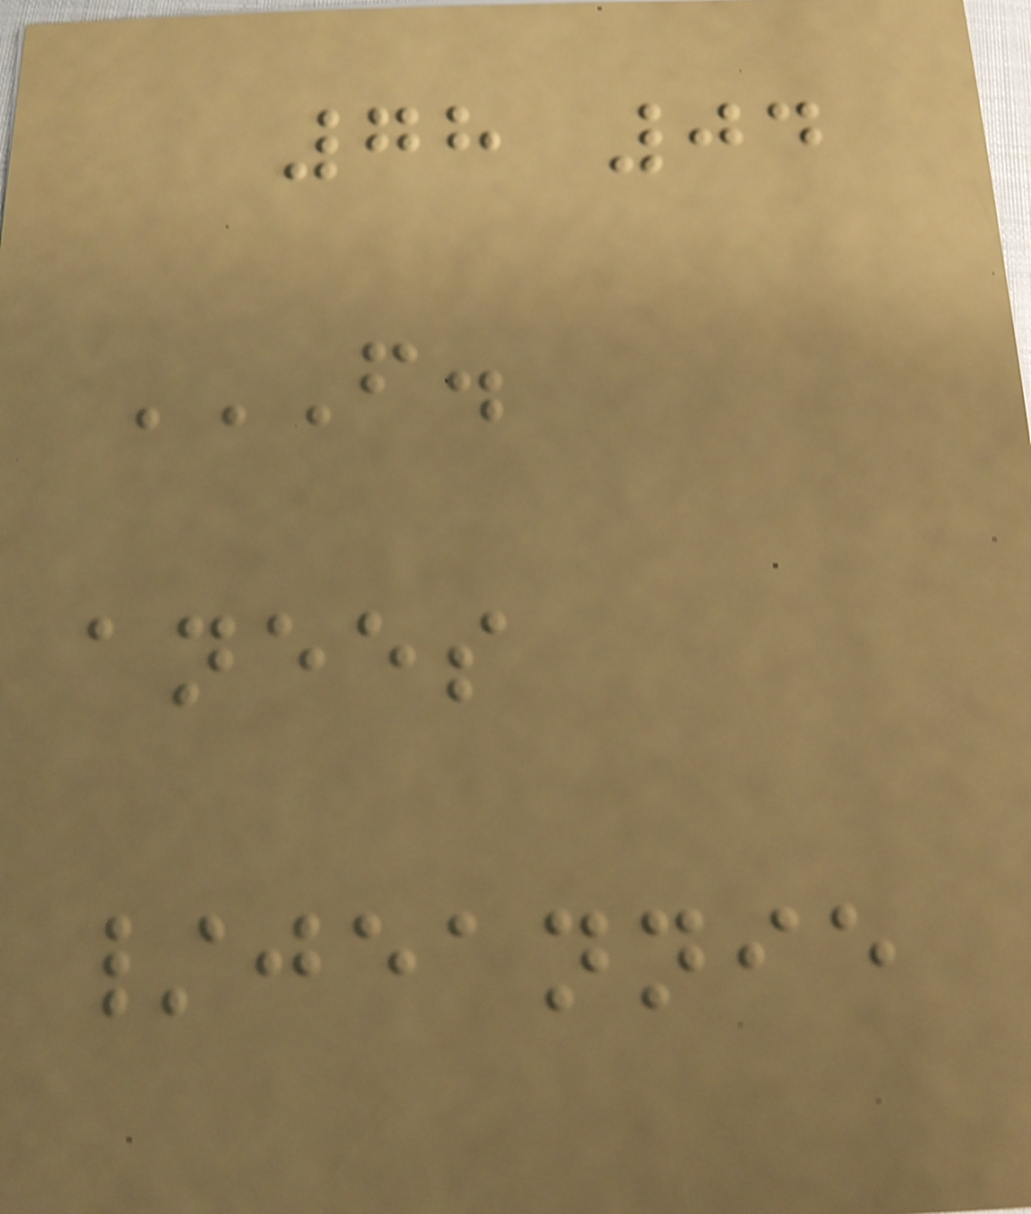78 04
F.
ANEES
/JEANNIE
